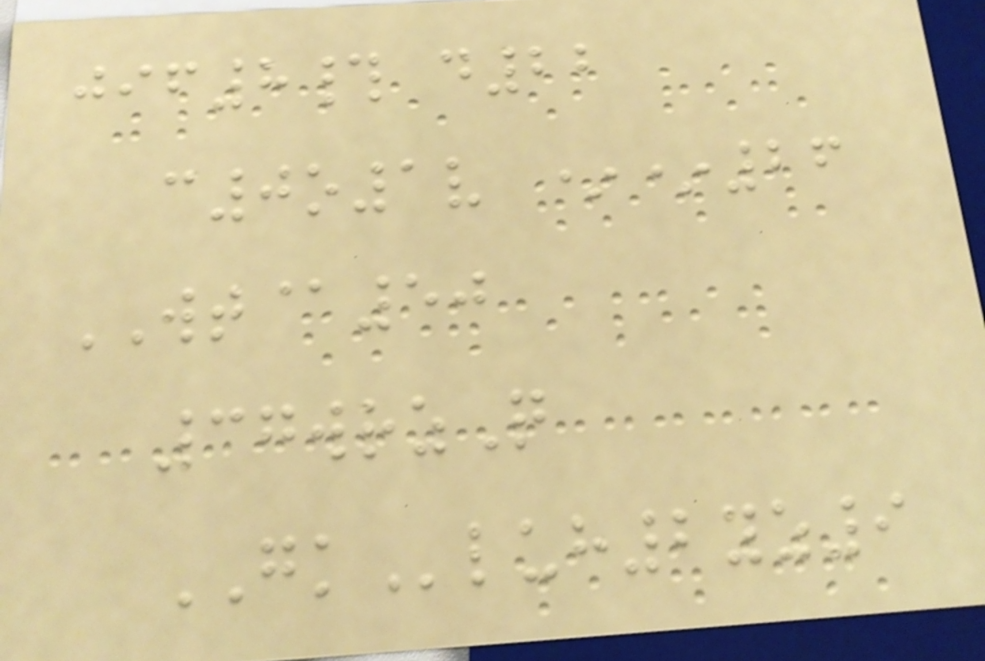jif8# d22
c0o1v **26
WT@50
37wrzQ
GKluh2yz9
